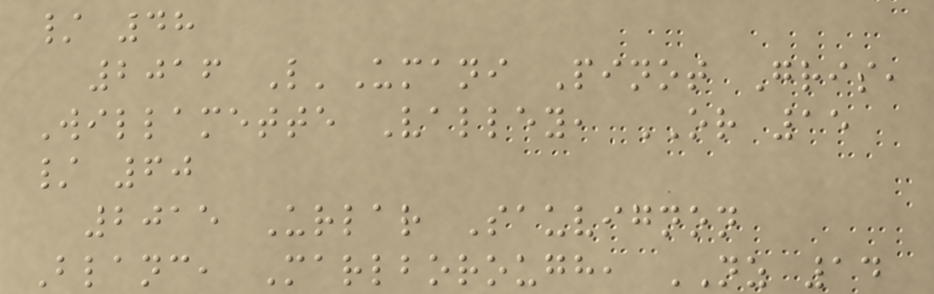/ 48
2016 L'Umani Pinot Gris,
Willamette Valley, OR 15
/ 60
2015 Urlar Sauvignon
Blanc, Marlborough, NZ 14
